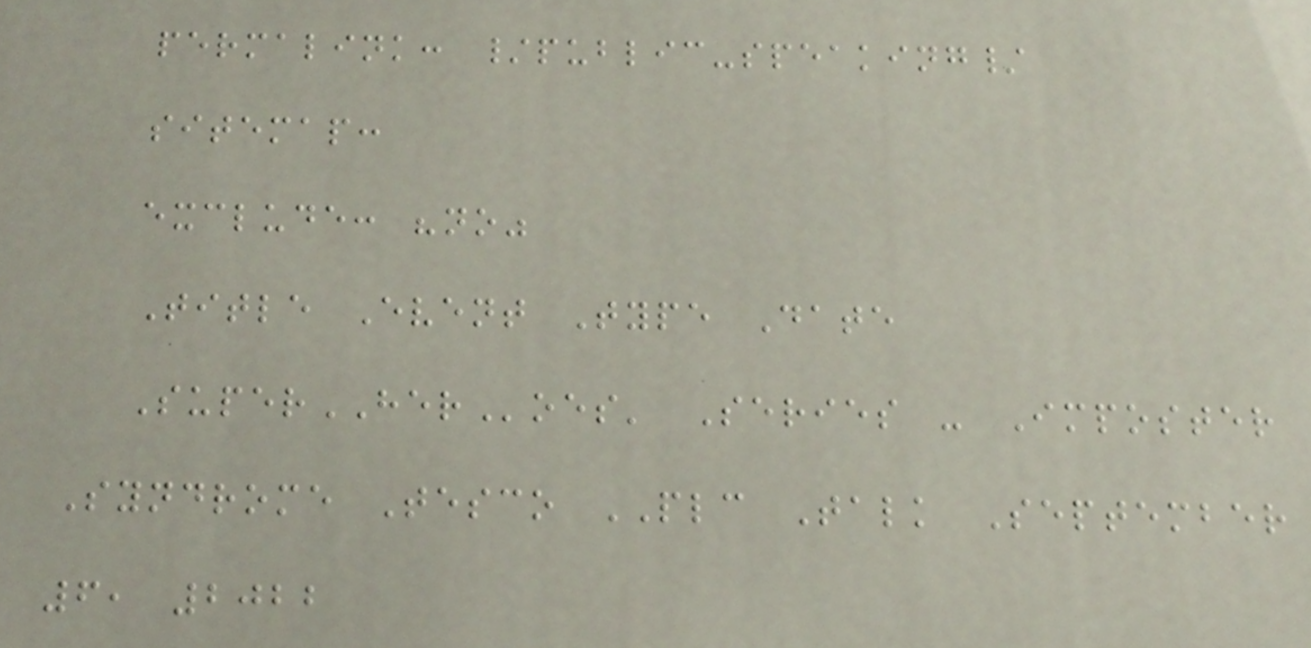permalink: /public-speaking/
sitemap:
exclude: "no"
Title Event Type Date
SuperHERoes' Series - Imposter
Syndrome Tesco PLC Talk September
6, 2022
